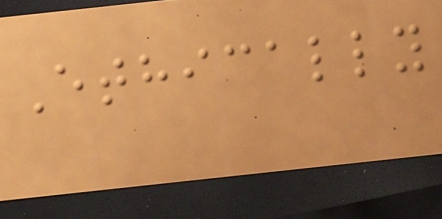Ethically
